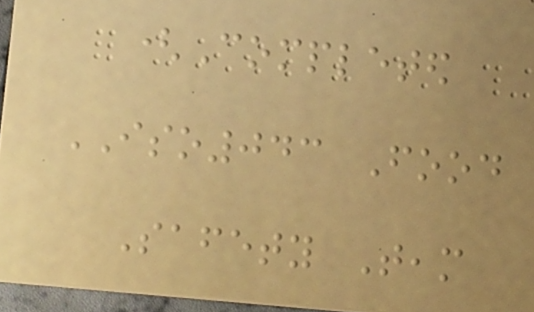(Completed
ISO043 Food
Safety Team
